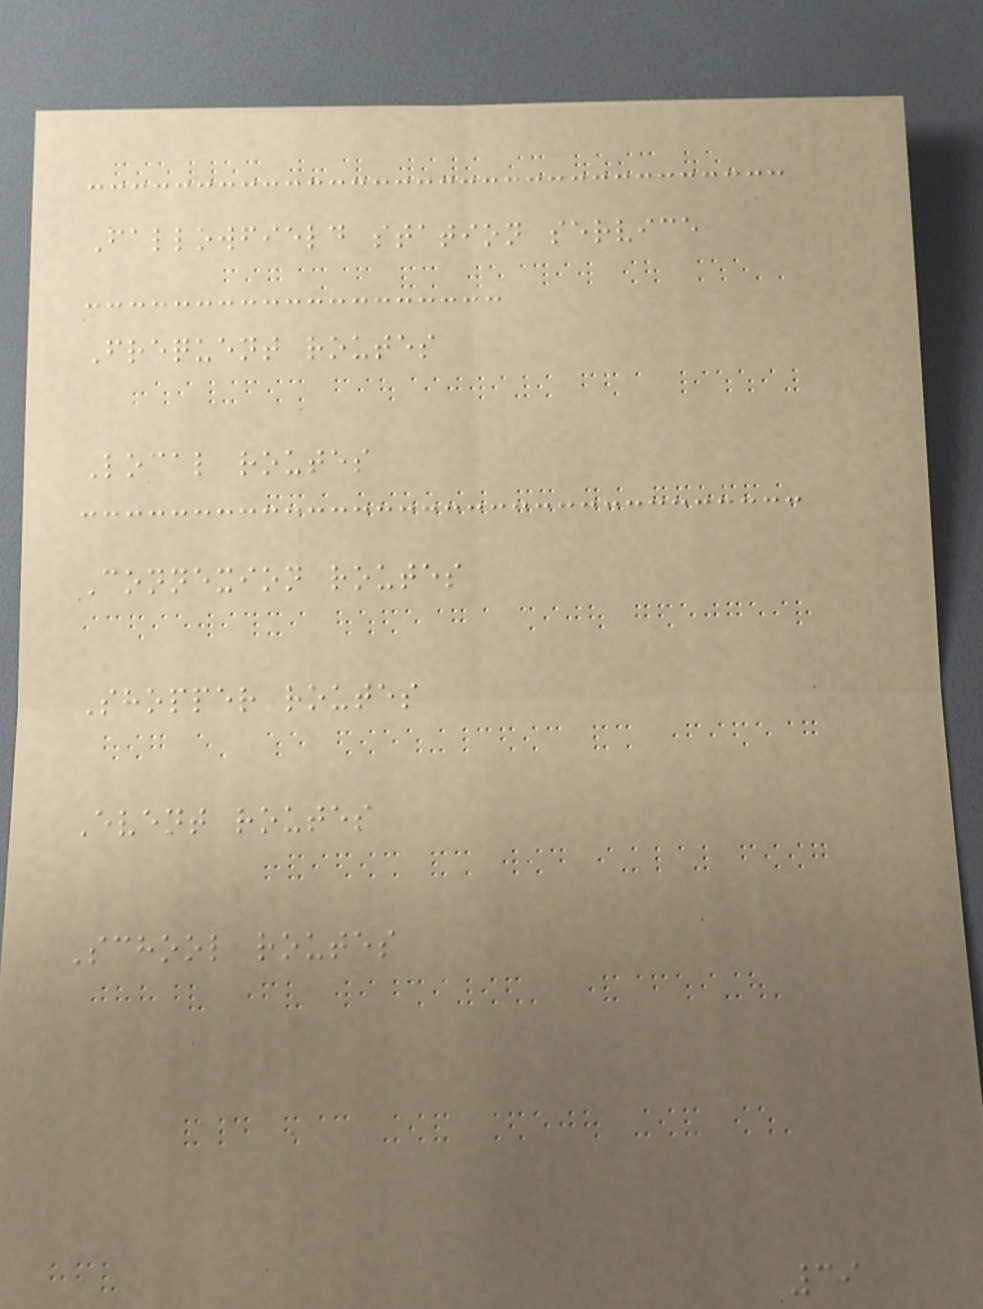Fallowfield station service
Frequent routes
Local routes
Connexion routes
Shopper routes
Event routes
School routes
39
